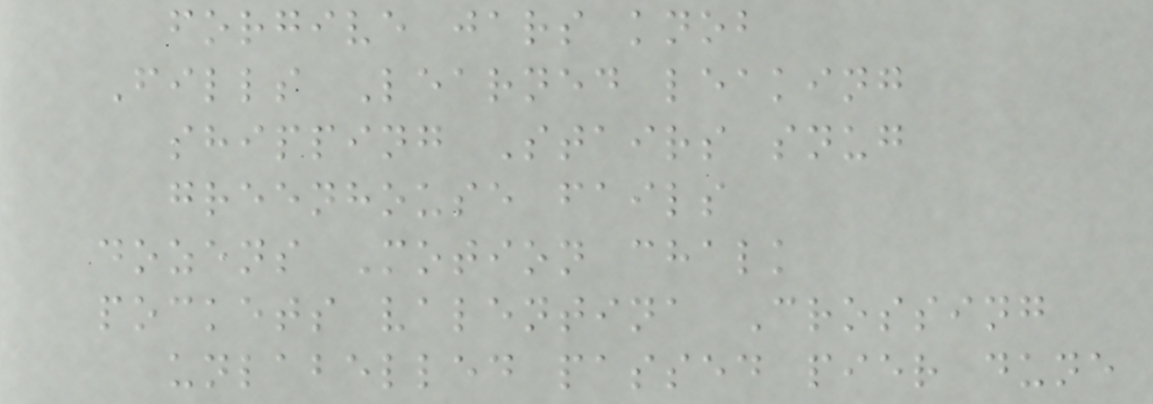forgive jars knob
Fills Learned leaking
shipping Stairs snug
greenhouse fails
dozens Motion chalk
pockets valentina Crossing
unlabelled passed pier dune
